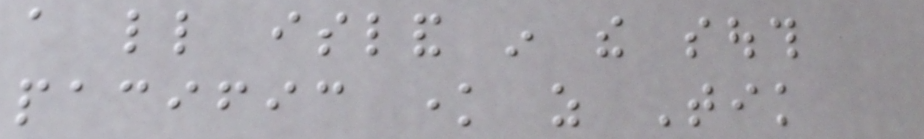a little island in the south
pacific know as Tik
